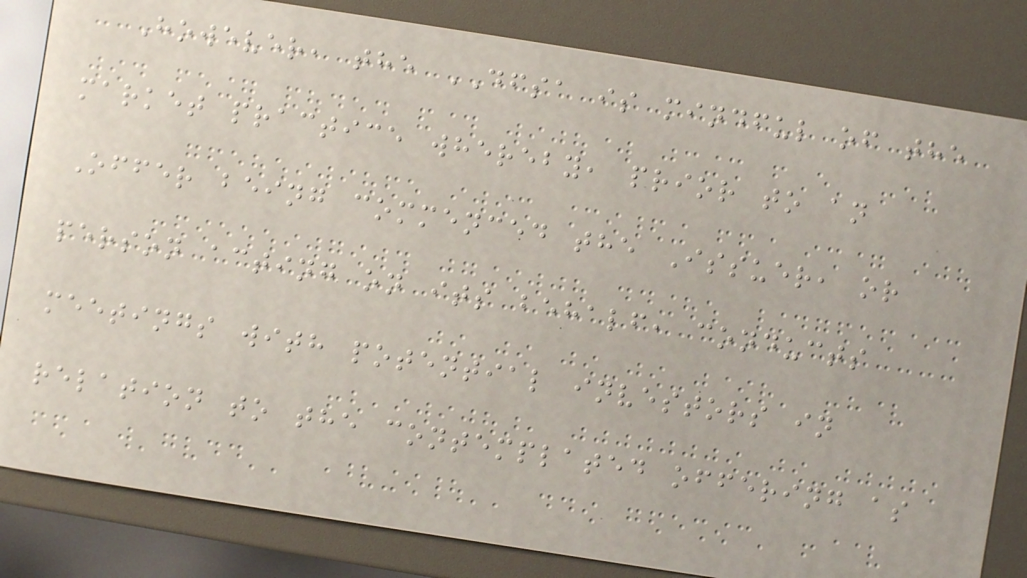However, the DFSA is mindful of the
market practice whereby, prior to an
Offer being commenced the Issuer, or
person acting on its behalf, conducts
meetings with potential investors in
relation to the contemplated offering as
